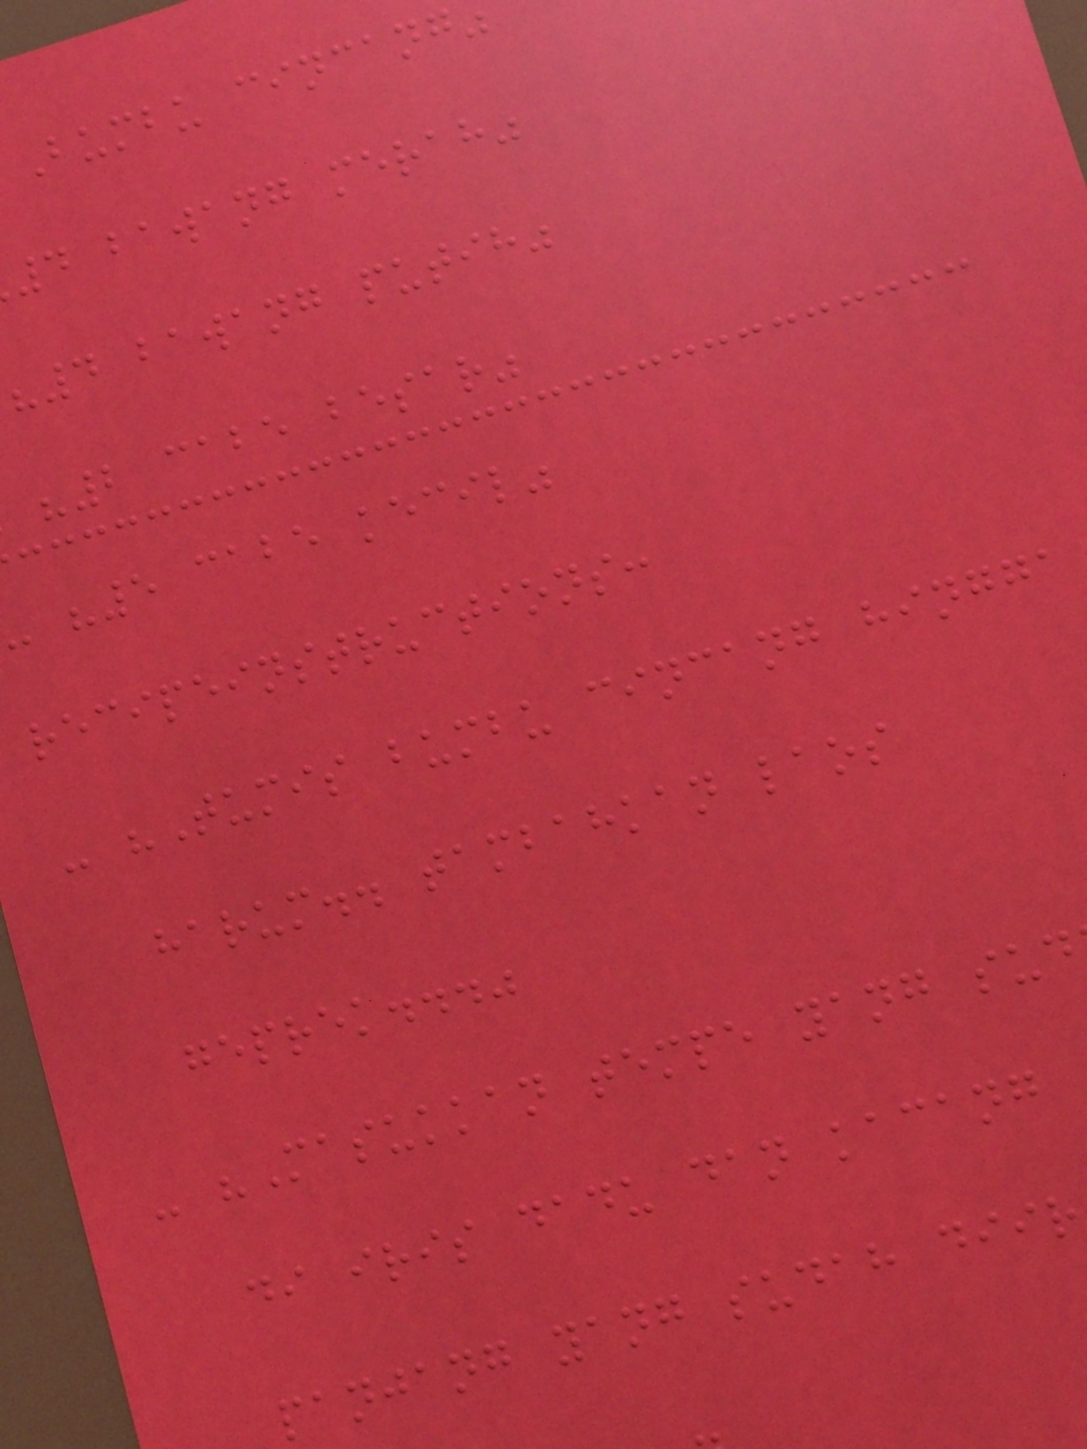Bumbu cincang
4 bawang merah"
"4 bawang putih"
"2 cabe besar"
"5 cabe kecil"
recipeinstructions:
- "Tumis bumbu cincang hingga
harum.. tambahkan laos
geprek..."
- "Masukkan tempe yang sud
di iris dadu dan kacang
panjang yang sudah diir
